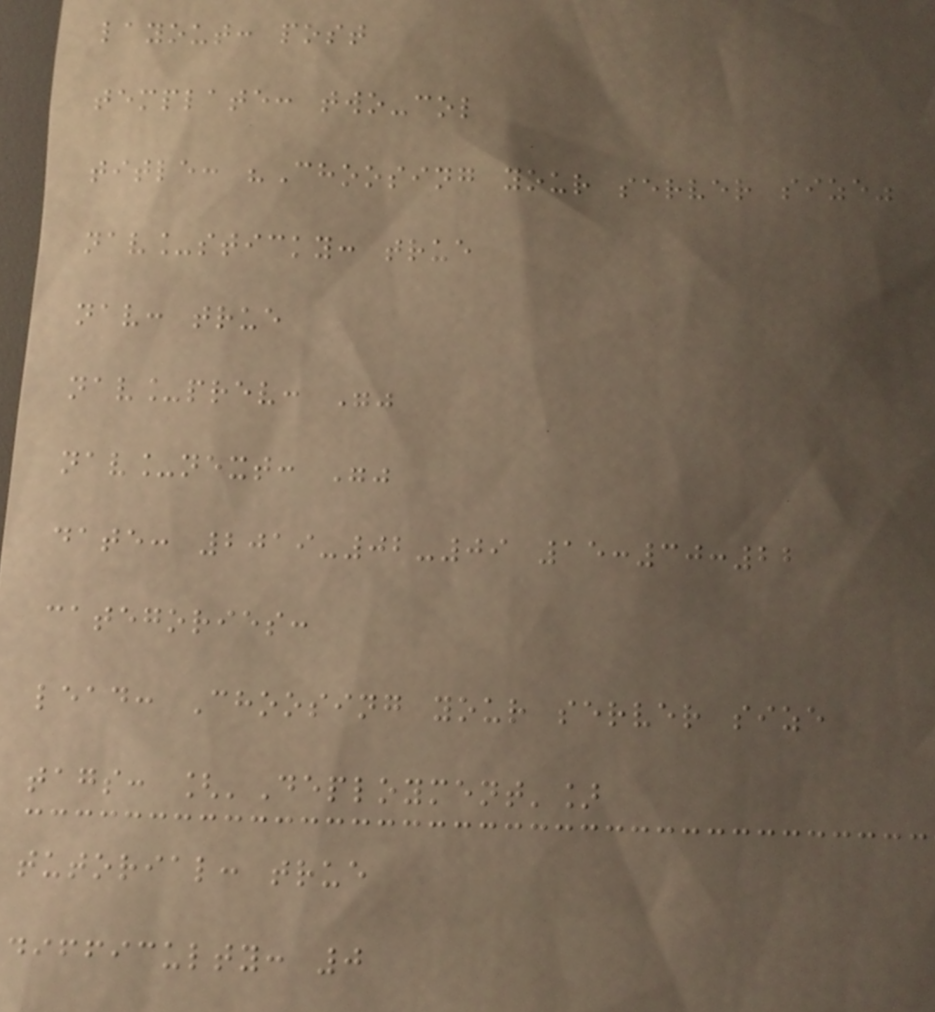layout: post
template: two-col
title: "Choosing your server size"
nav_sticky: true
nav: true
nav_prev: ""
nav_next: ""
date: 2019-02-09 15:30:22
categories:
lead: Choosing your server size
tags: ['Deployment']
tutorial: true
difficulty: 0
